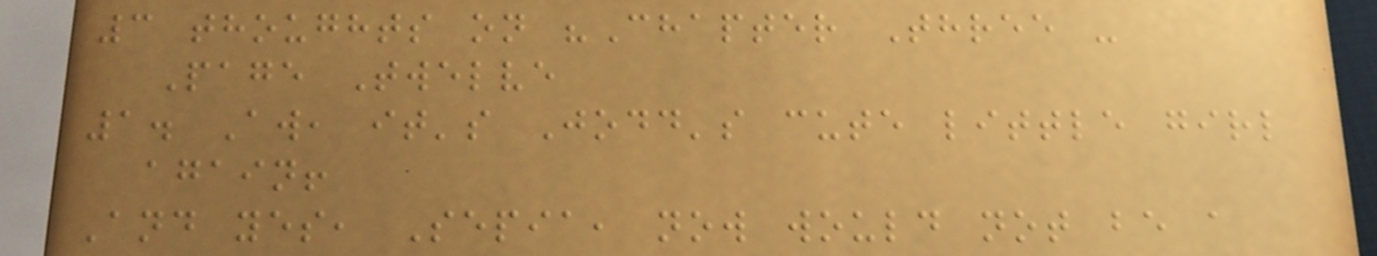3 thoughts on "Chapter Three -
Page Twelve
1. Aw, it's Jodd's cute little girl
again!
And yes, Sepia, now would not be a
